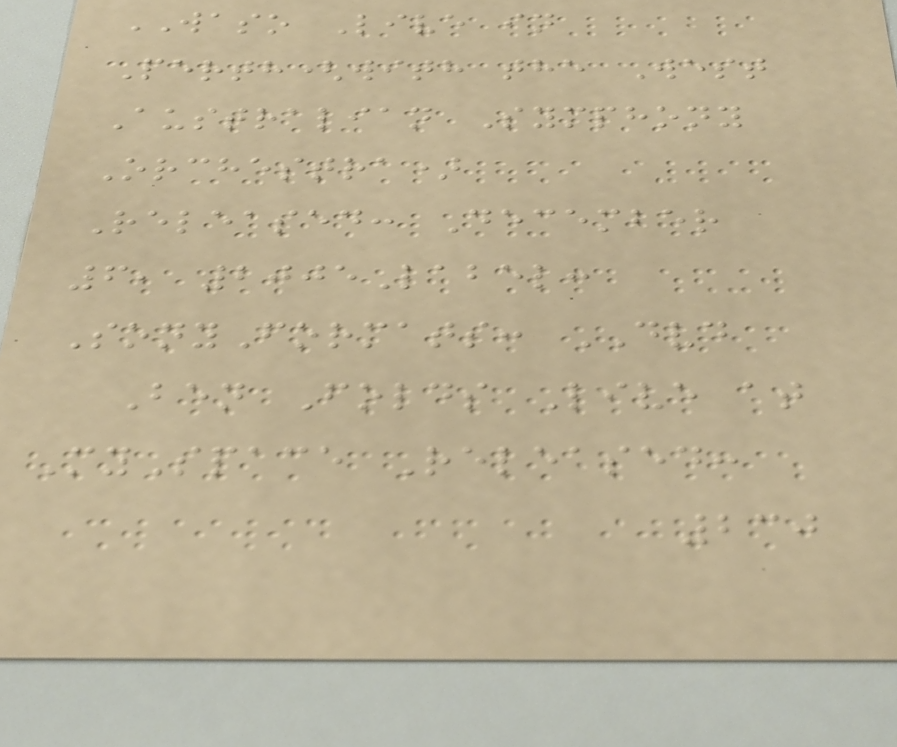WASO Live in
Perth(with the West
Australian Symphony
Orchestra)
Released: December
6, 2005Label:
SonyFormats: DVD
Ben Folds Live at
MySpace Released:
230
